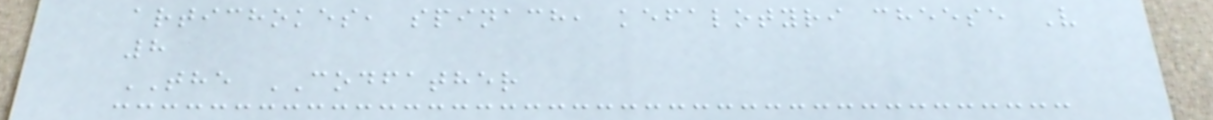artichokes, spinach, kefalotyri cheese V
8
THE CODFATHER
